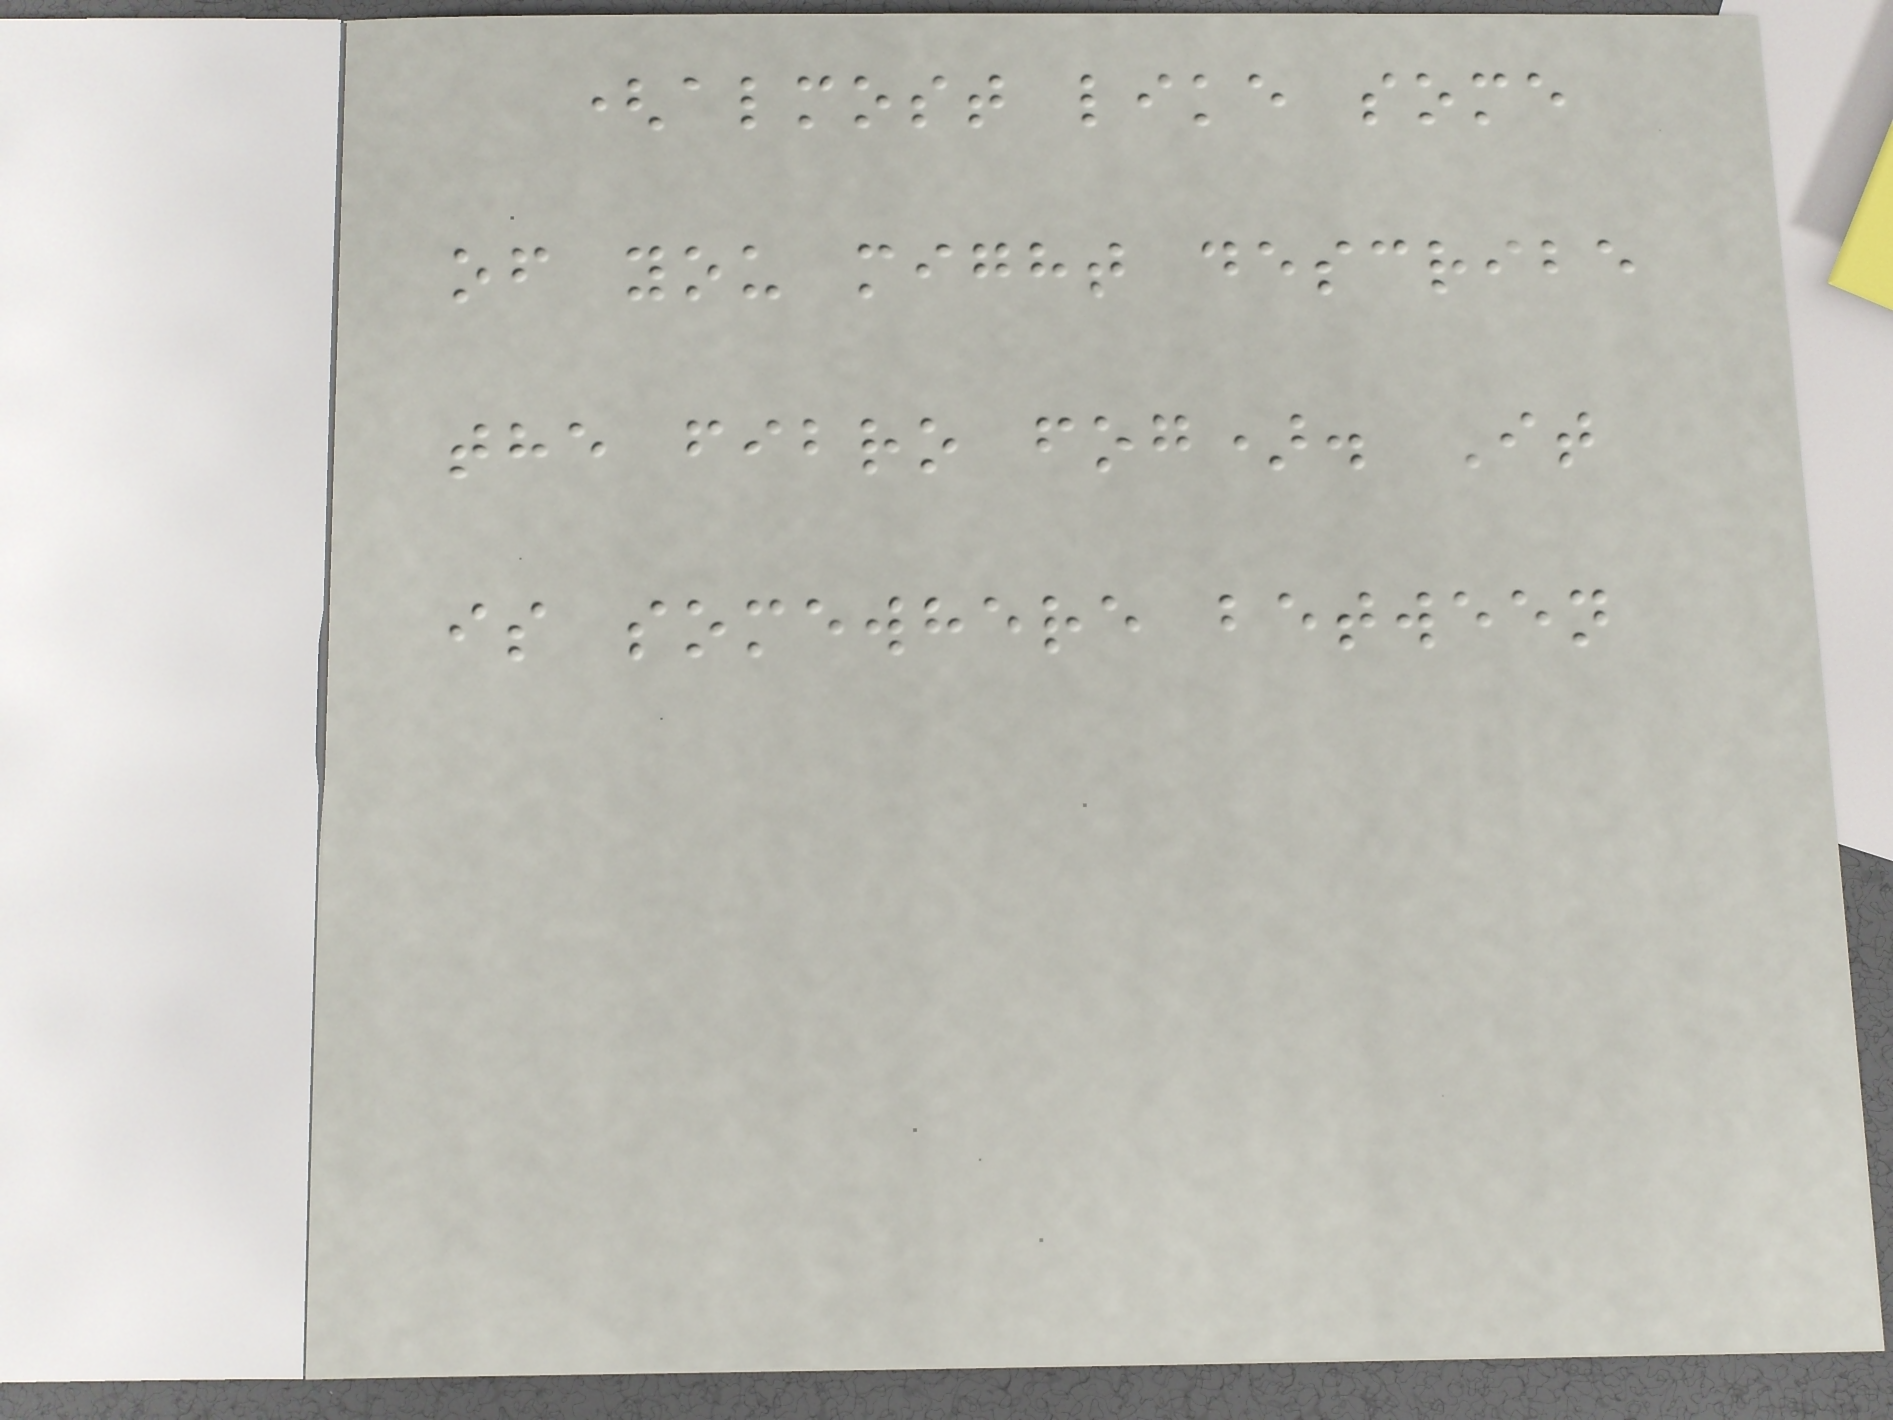(almost like some
of you might describe
the fibro fog). It
is somewhere between
